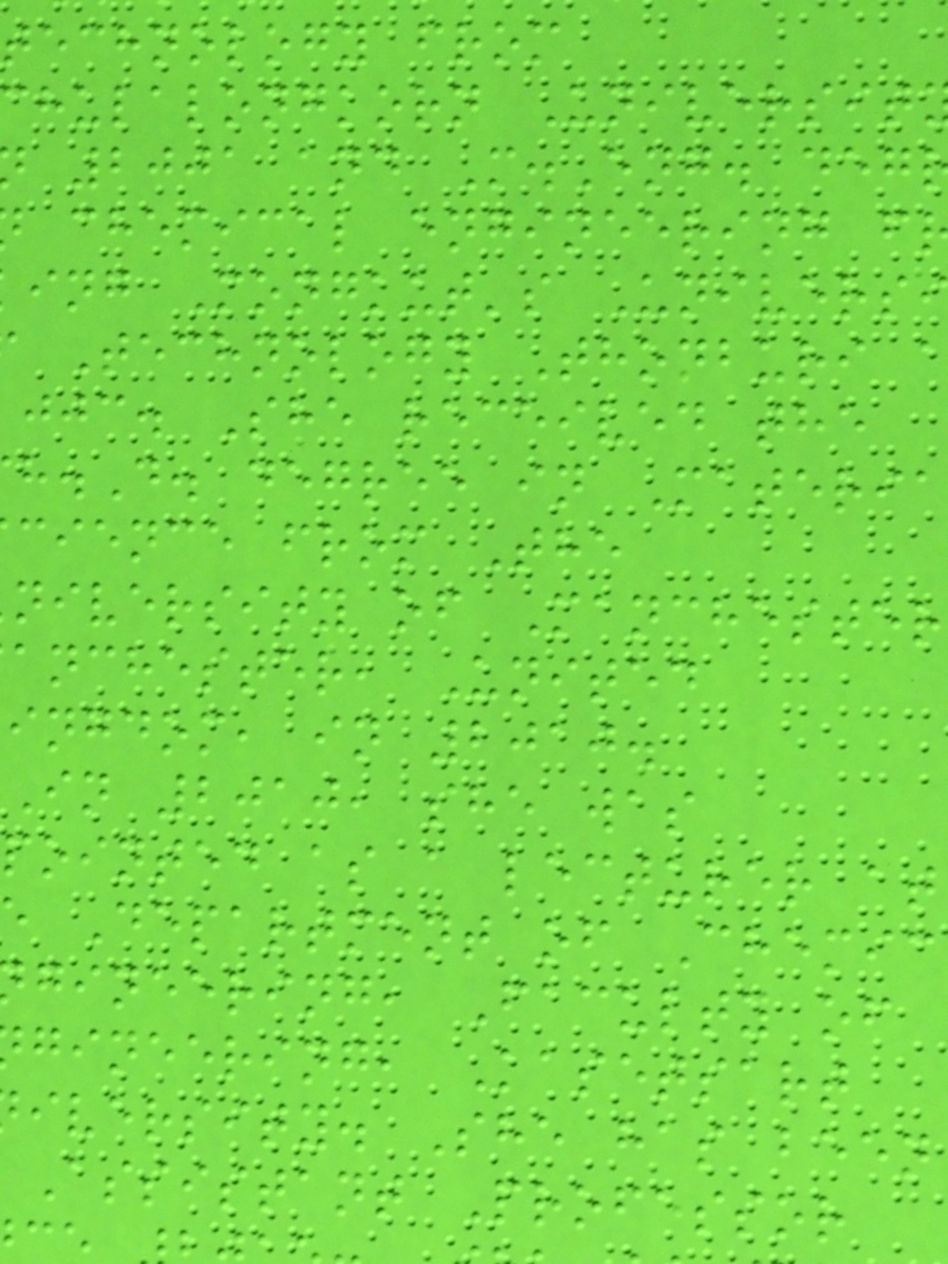technology from
hulalongkorn Universit
2001 and M.Eng. deg
chemical engineering f
ing Mongkut's Univers
Technology Thonburi
jjc. She received the
h.D. degree in Materia
cience from The
niversity of Manchester
anchester, United
ingdom, in 2010.
In 2010, she was
pointed as a lecturer at
Department of Chemic
gineering, Faculty of
gineering, Kasetsart
iversity. She has been
Assistant Professor
